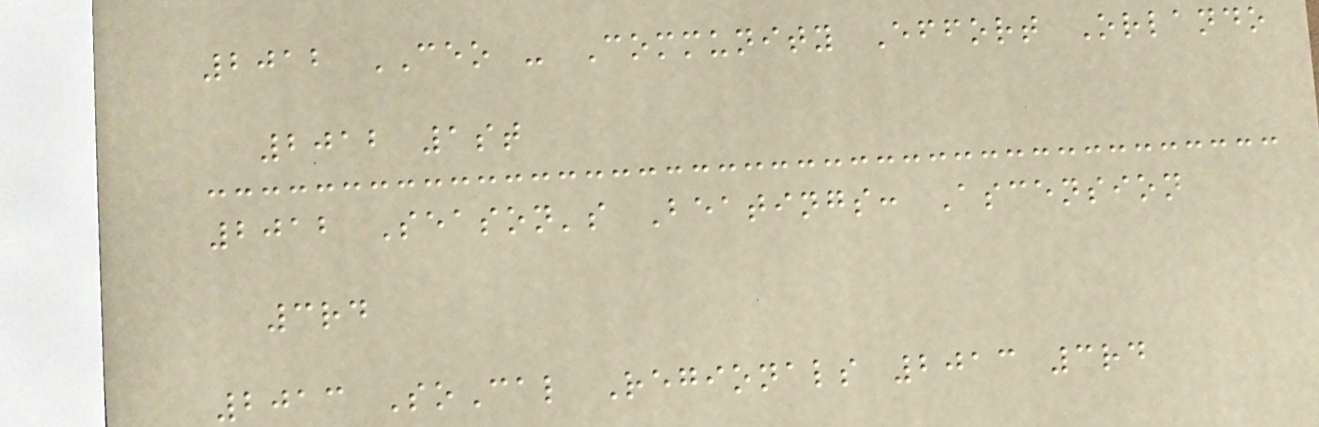2012 CEO - Community Effort Orlando
2012 1st
2012 Season's Beatings: Ascension
3rd
2013 SoCal Regionals 2013 3rd
